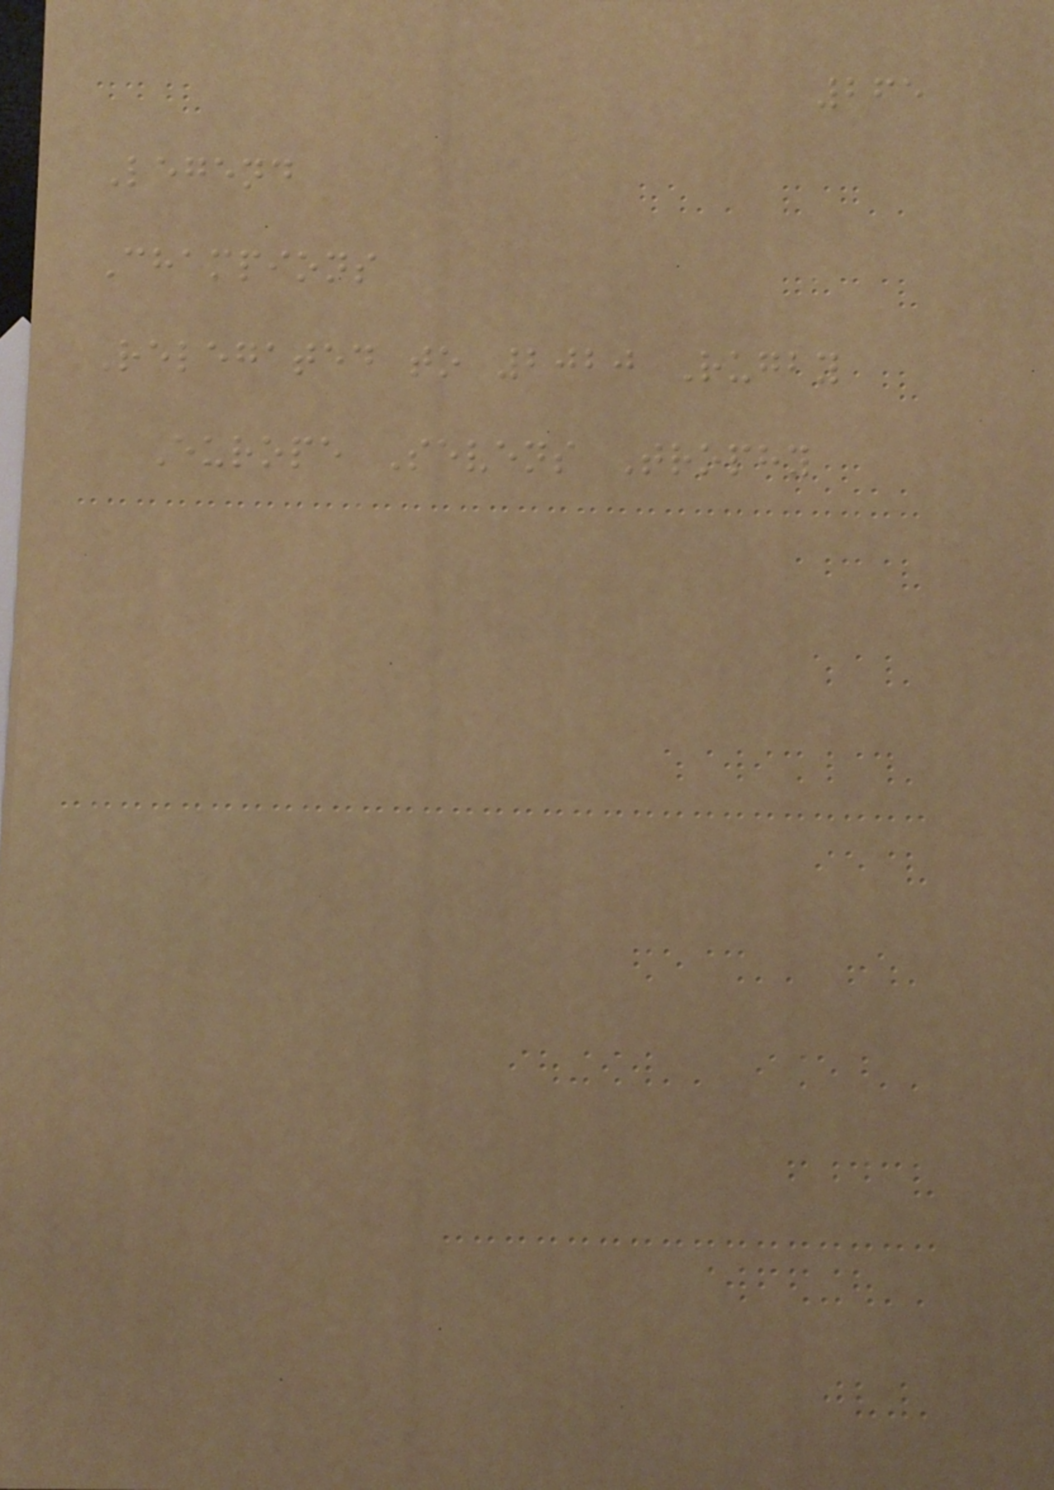265
Legend
Champions
Relegated to 2020 Rugby
Europe Sevens Trophy
